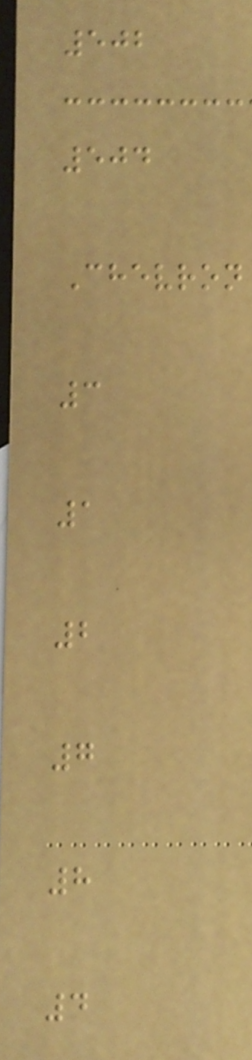502
504
Chevron
3
1
2
7
8
4
